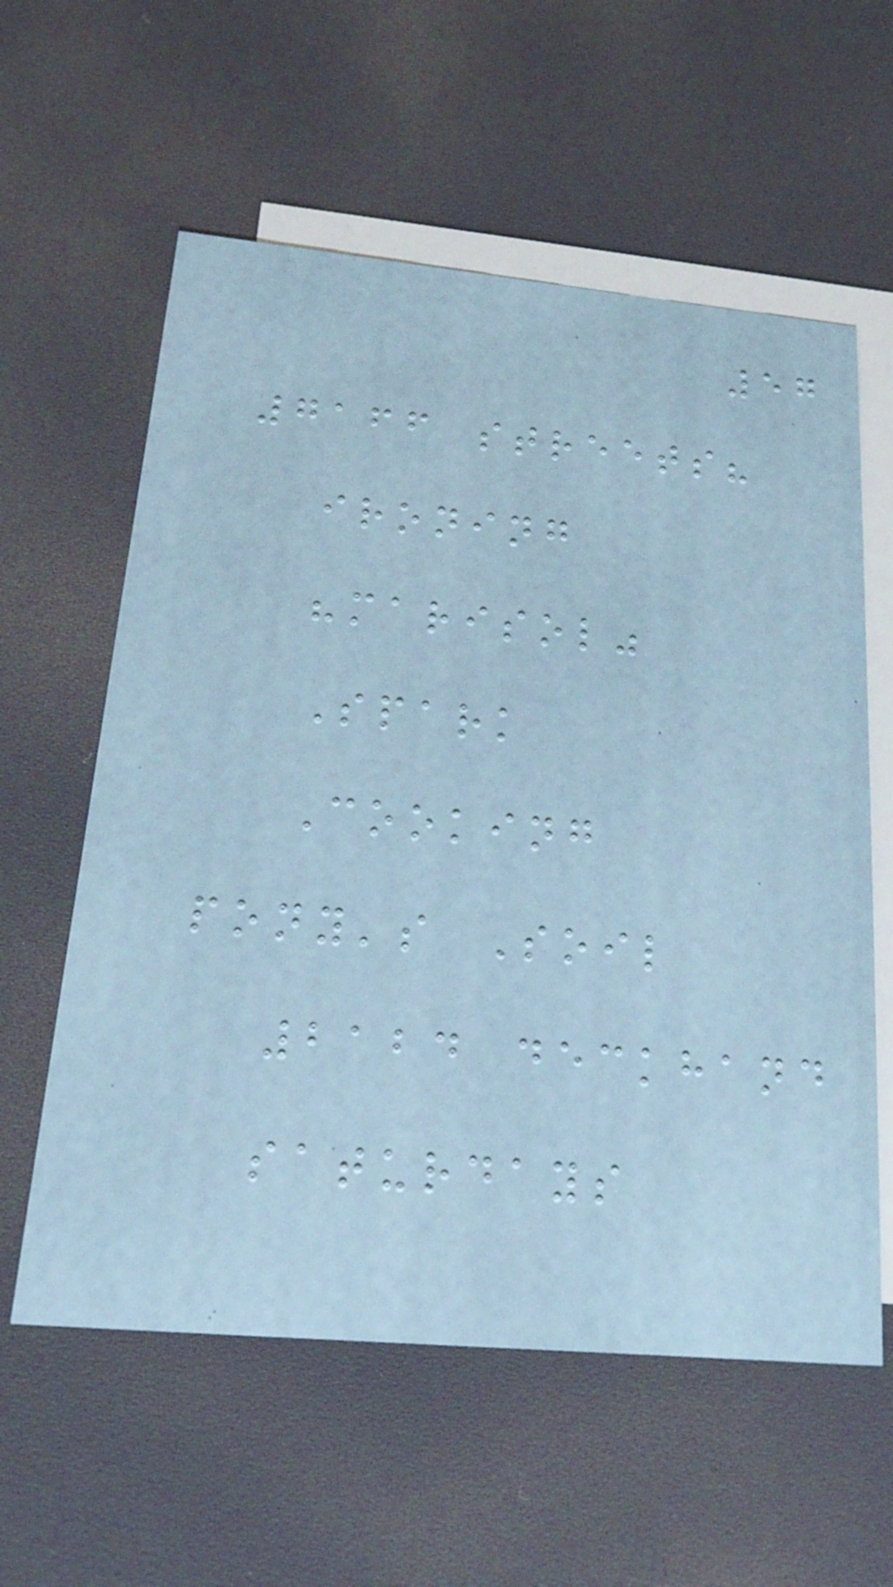57
7166 streets?
ironing
"marisol"
Spark
Cooking
pony's Soil
2124 deckhand
saturdays
